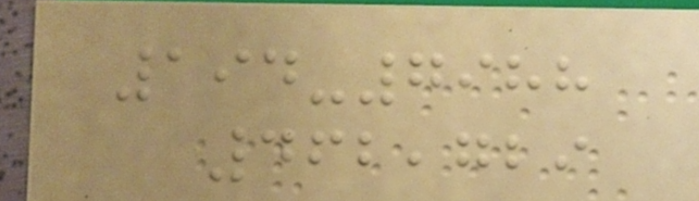194-7988
462,729
